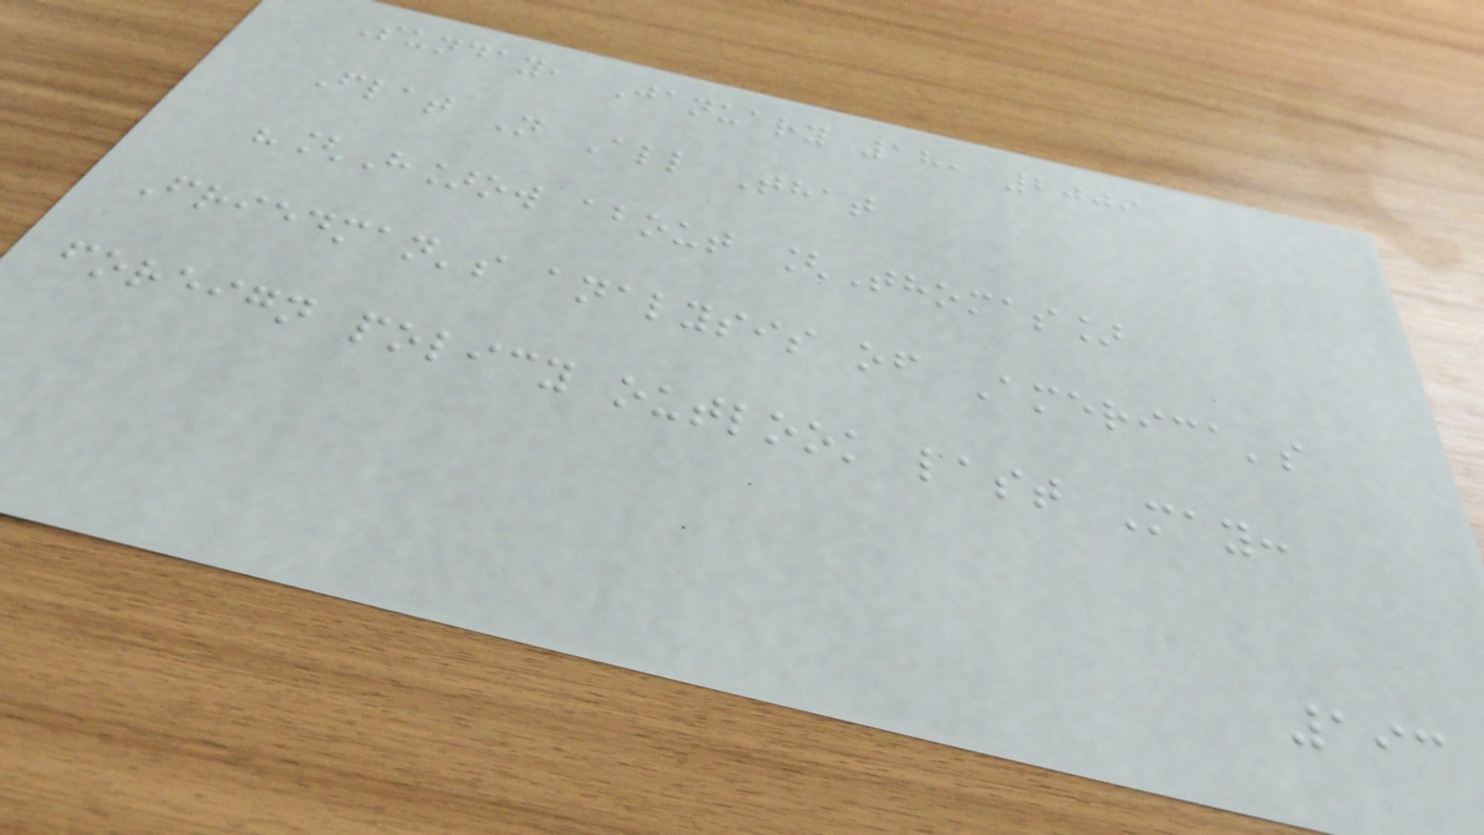Sunday, January 18, 2009
Flat N All That
"[H]ow about [Thomas]
Friedman's analysis of America's
foreign policy outlook last May:
193
